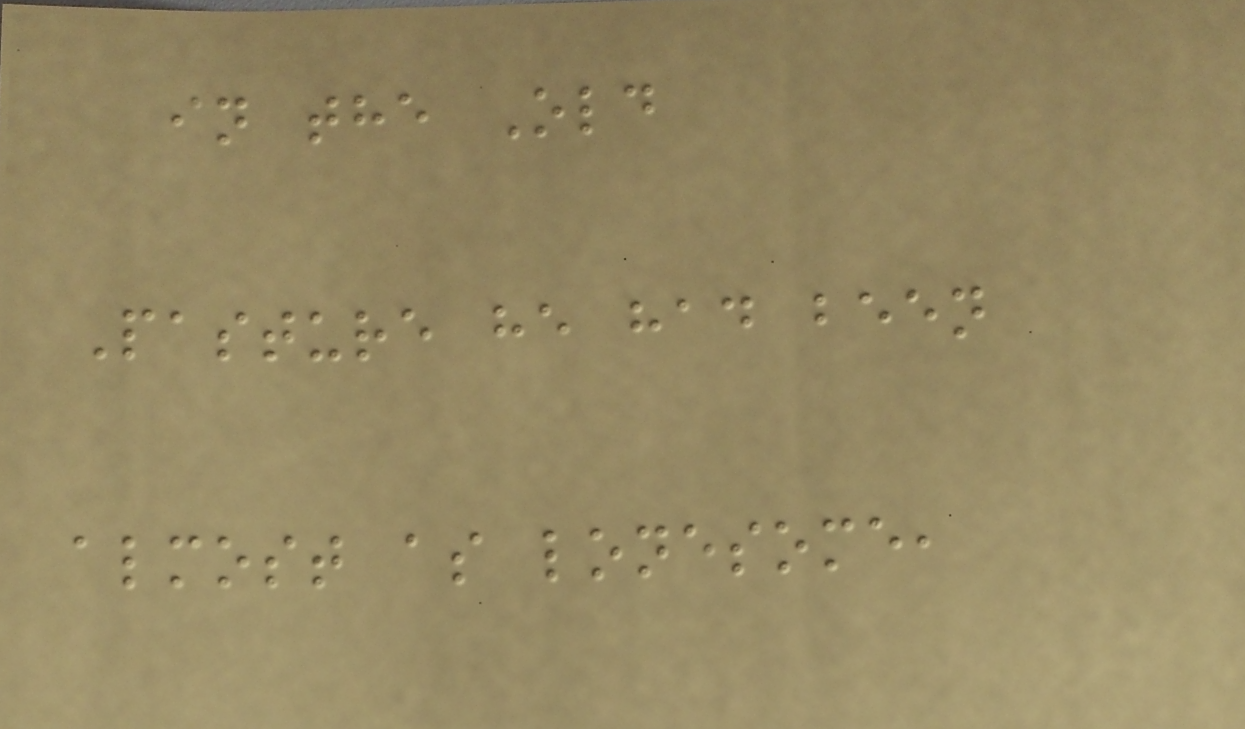in the Old
Pasture he had been
almost as lonesome,
